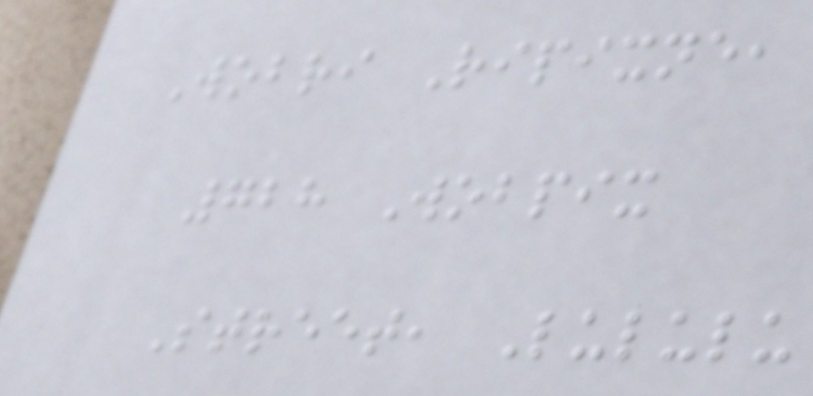Wobri Ripixne,
728 Wobpix
Street, Lululu
